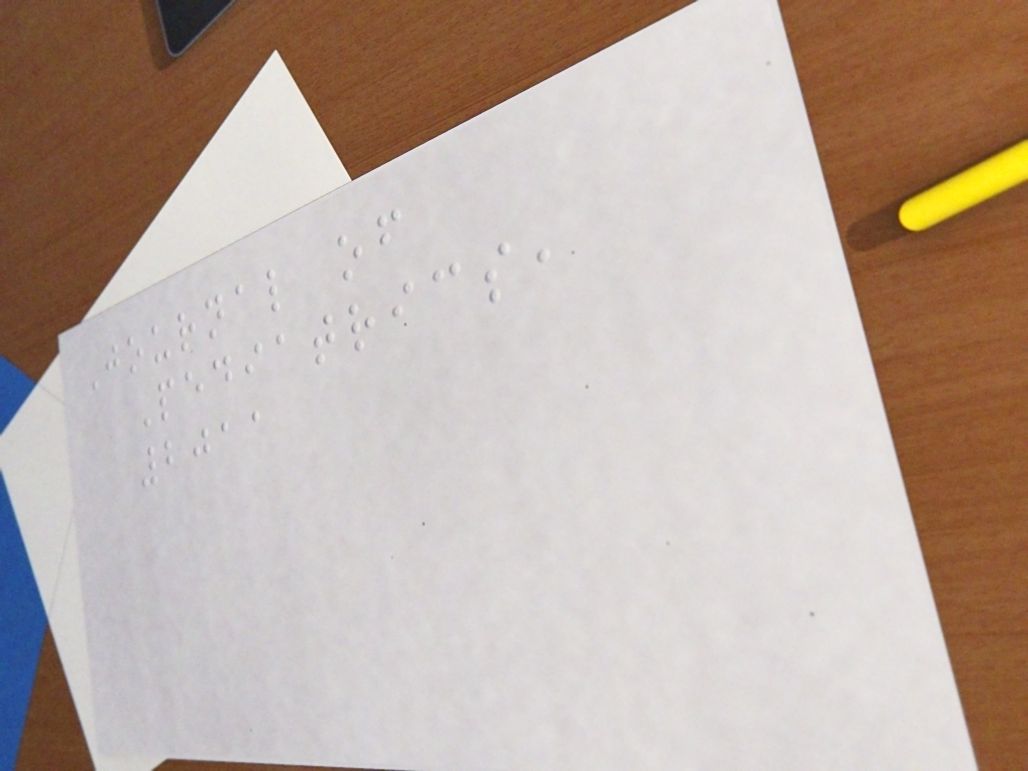Journal of
Pediatrics,
2011
